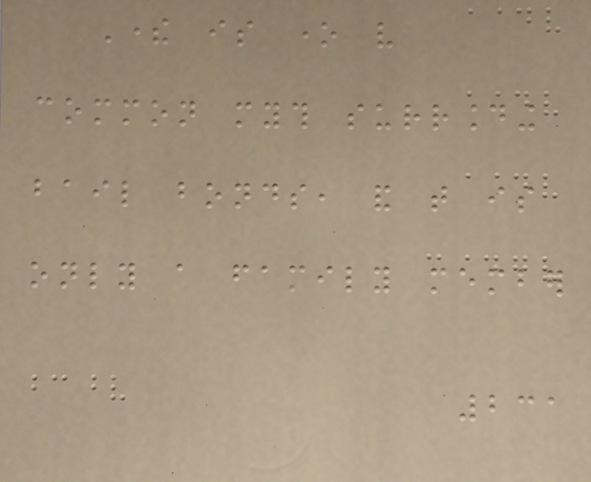There is one very
common myth surrounding
bail bonds, and that is
only a family member
231
